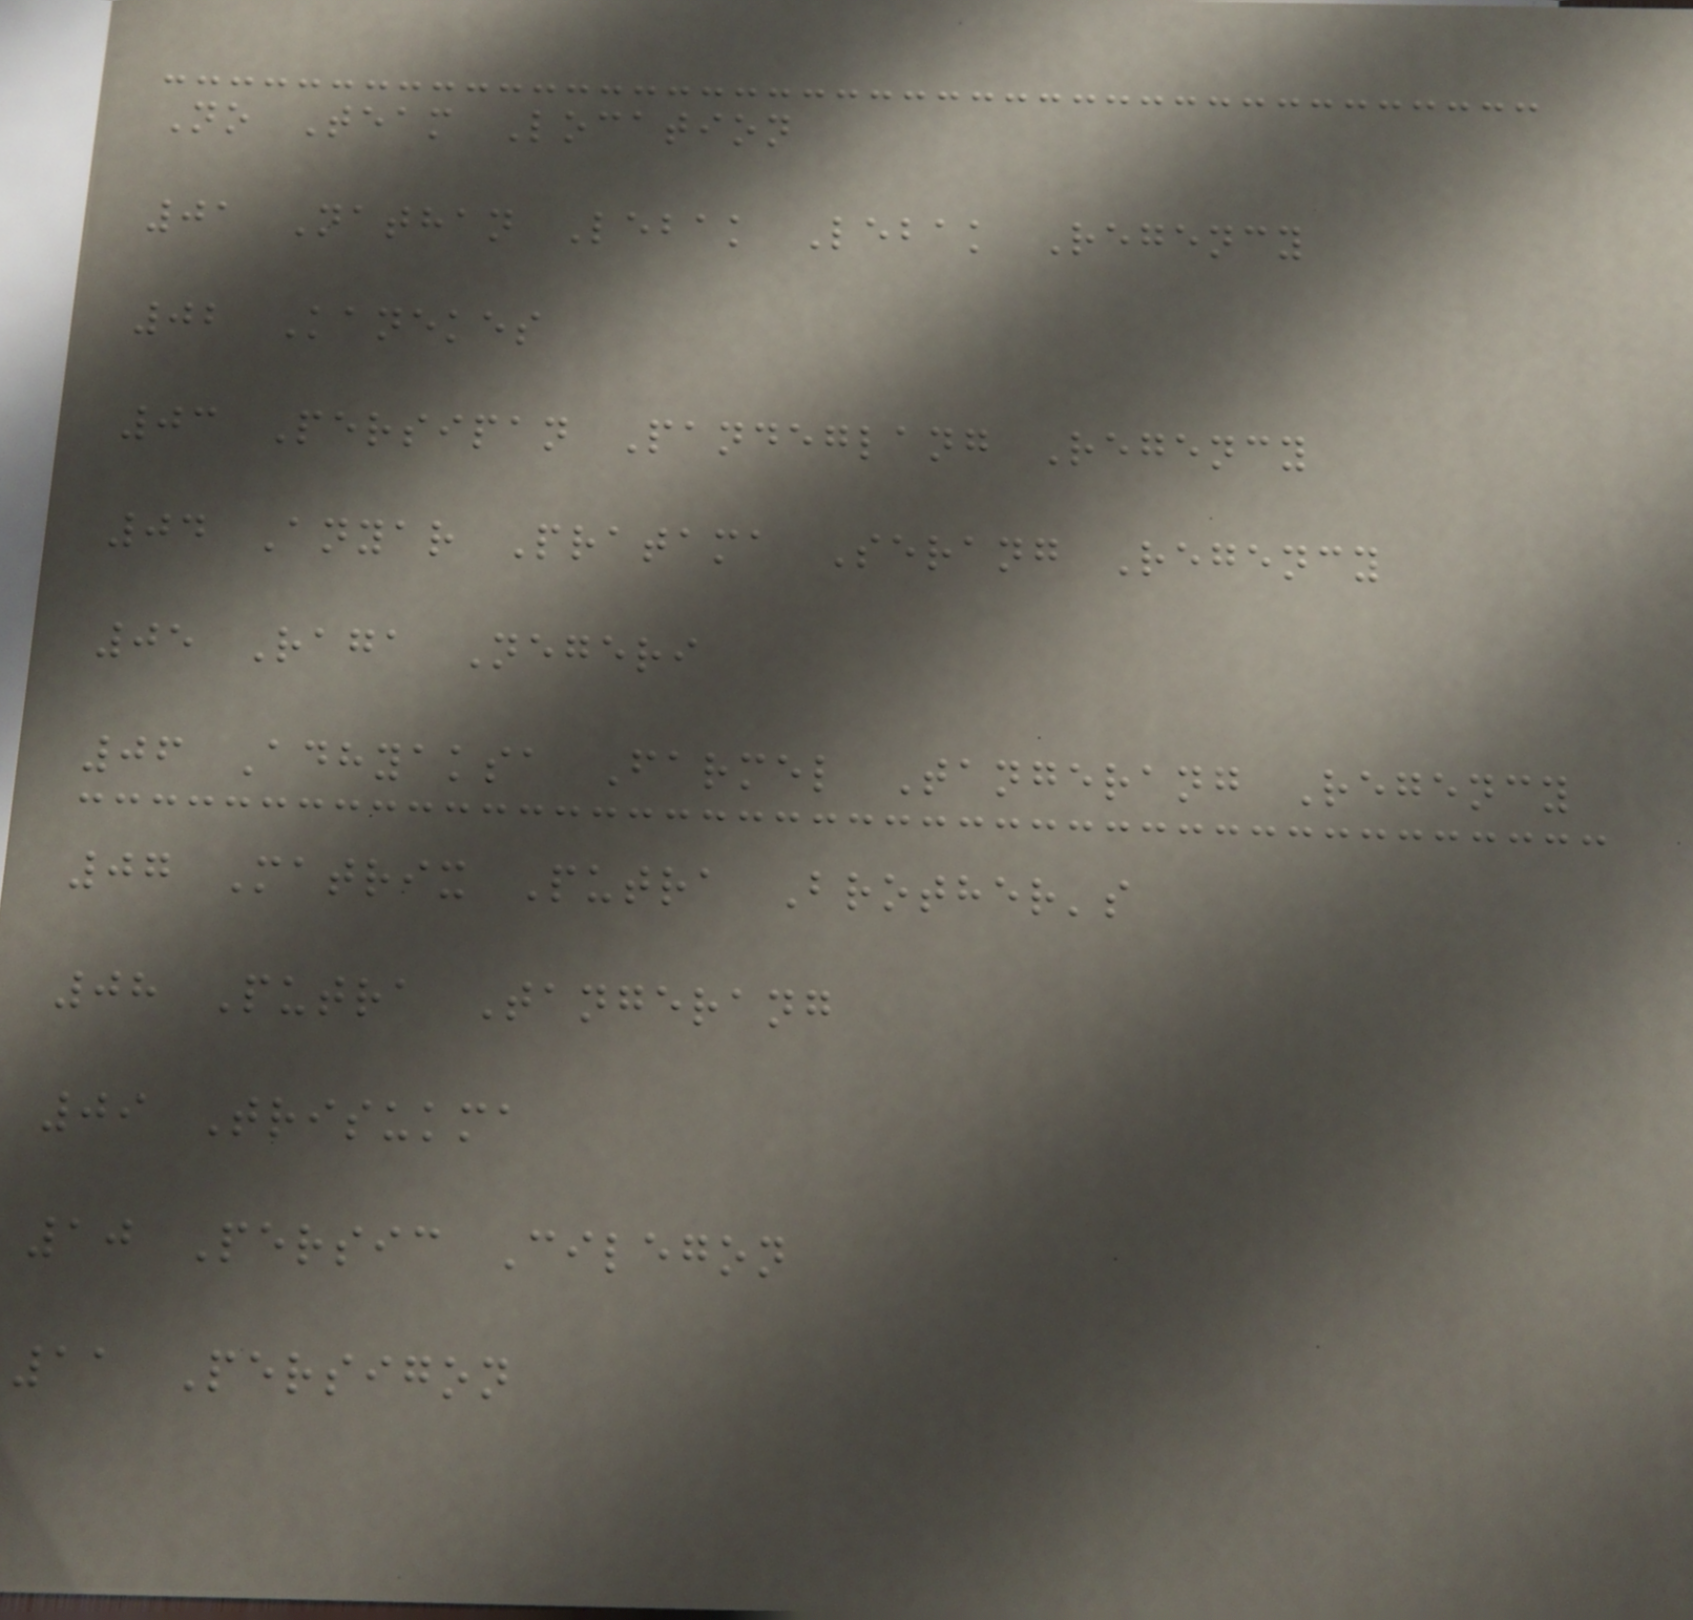No Team Location
01 Nathan Lebak Lebak Regency
02 Kanekes
03 Persipan Pandeglang Regency
04 Anyar Pratama Serang Regency
05 Raga Negeri
06 Adhyaksa Farmel Tangerang Regency
07 Matrix Putra Brother's
08 Putra Tangerang
09 Trisukma
10 Persic Cilegon
11 Persigon
